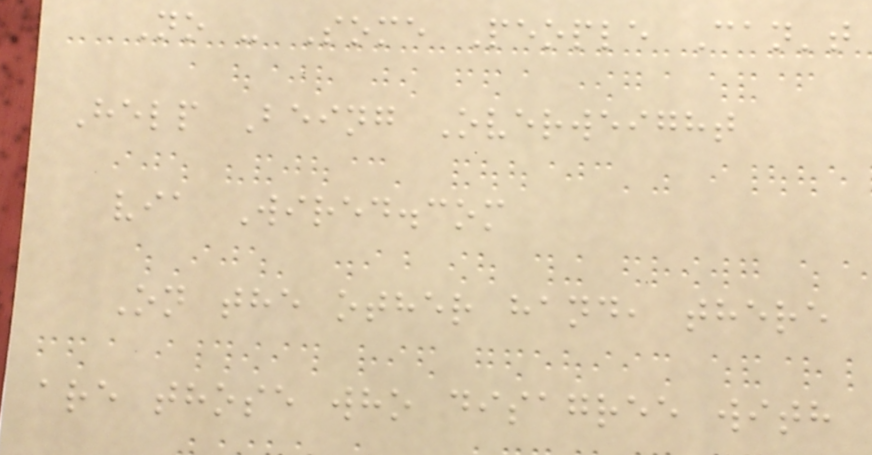No - Some People Can't
Help Being Overweight
via Wired.com
On the other hand, there
are those who disagree with
